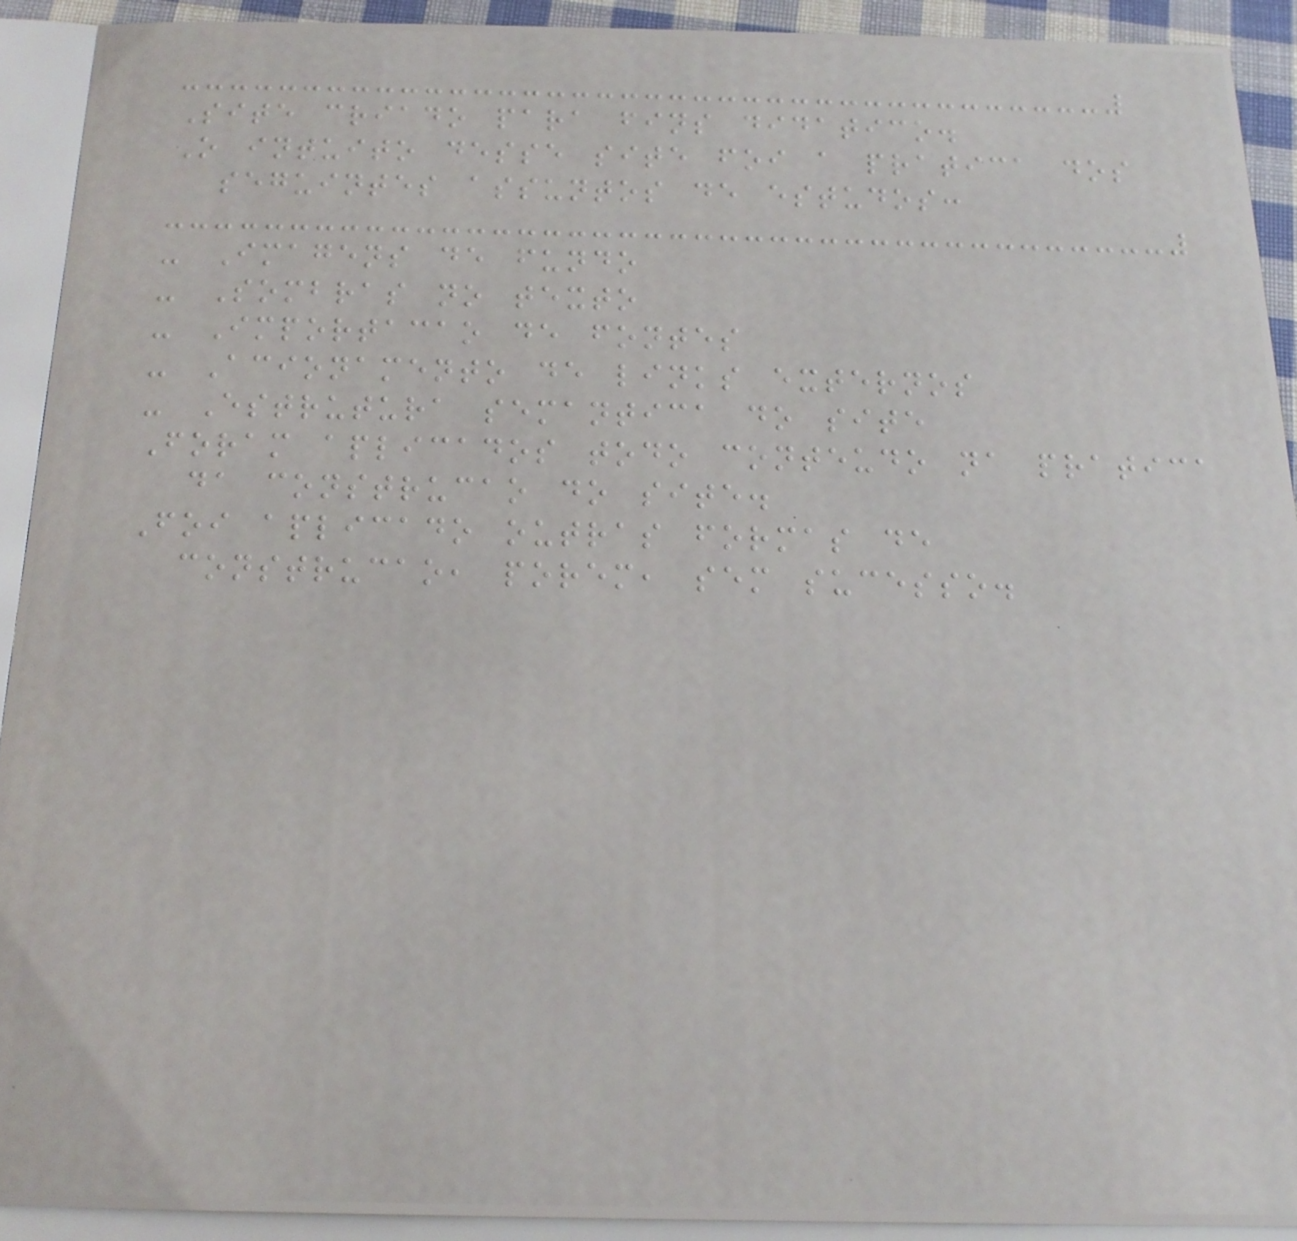Site criado para fins didatico.
O intuito desse site foi a pratica dos
seguintes assuntos de estudos:
- Imagens de fundo
- Sombras no texto
- Importacao de fontes
- Acionamento de links externos
- Estrutura semantica do site
Foram aplicados todo conteudo na pratica
da construcao do site.
Foi aplicado outras formas de
construcao, porem, sem sucesso.
